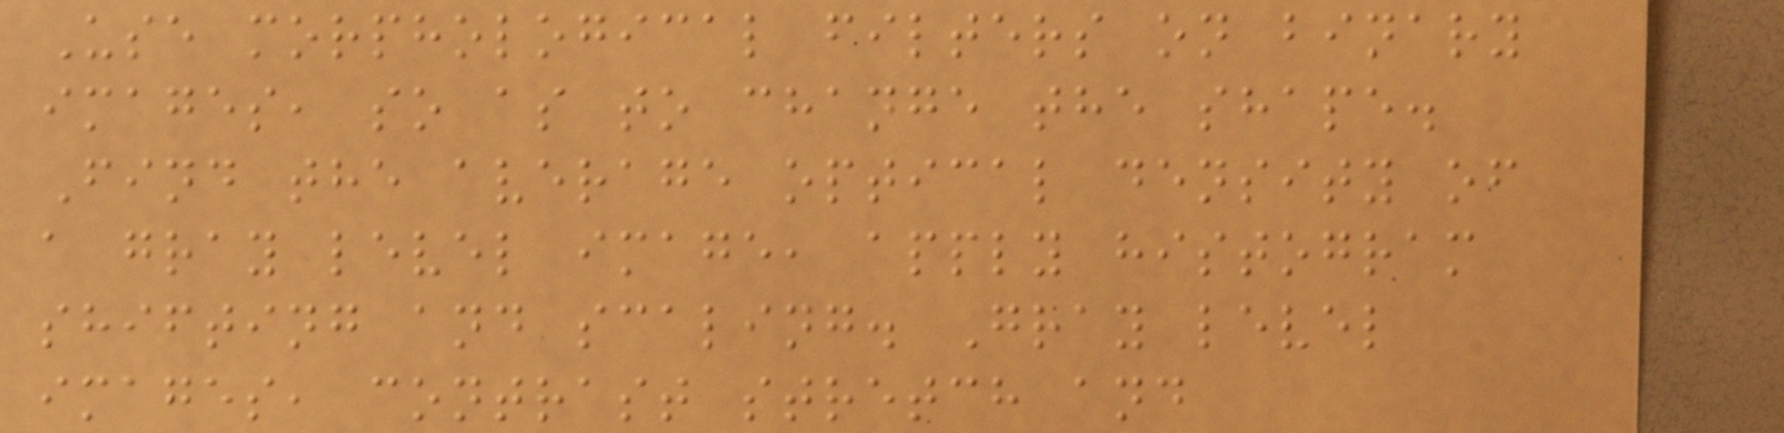Use morphological filters on binary
images, so as to change the shape.
Find the average optical density of
a gray level image, apply histogram
shifting and scaling. Gray level
images, contrast stretch and
